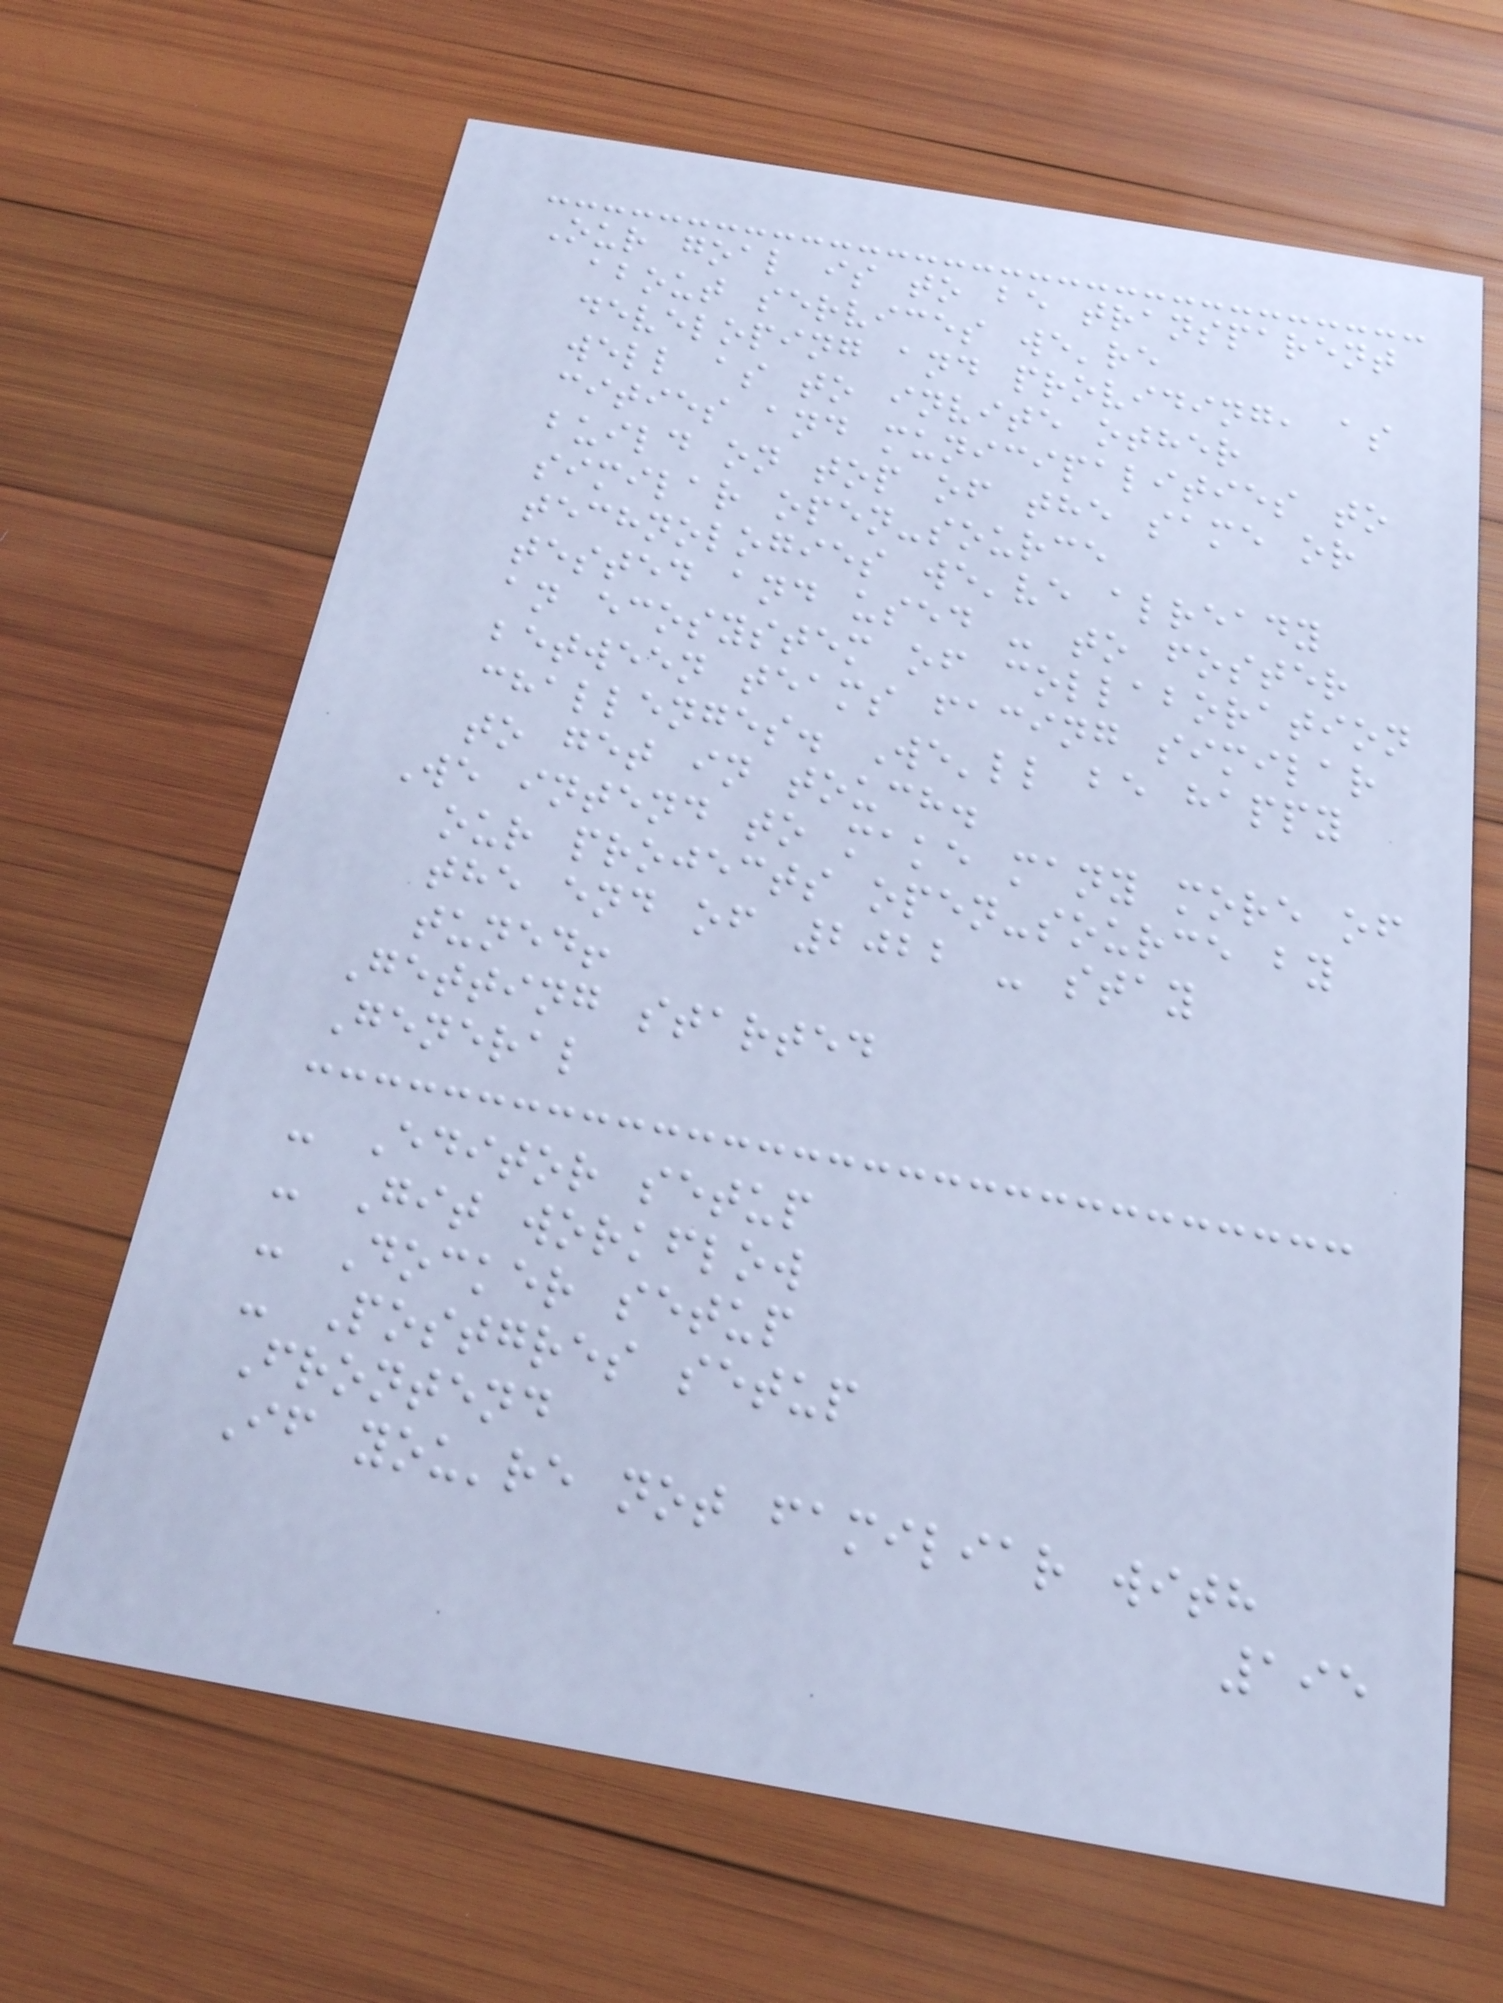Our goal is to be transparent
about services we're
developing and providing, as
well as to invite other
cities and municipalities to
build on top of the same or
similar open-source
technologies we've already
tested and used - to foster
an ecosystem of collaboration
between teams facing similar
challenges. We'll be happy
to get in touch.
We intend to make many more of
our projects open-source by
the end of 2022 - stay
tuned!
Getting started
General
- Editor setup
- Git workflow
- Docker setup
- Postgres setup
Frontend
If you're not familiar with
195
